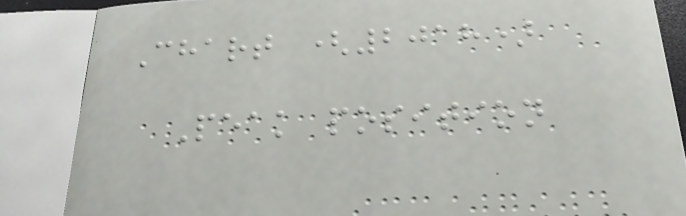Chart (2018)
Peak position
